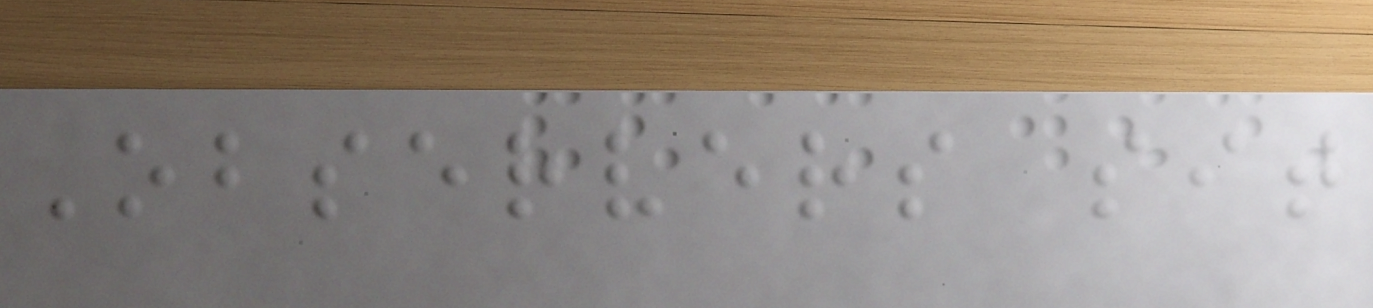Observers sit
